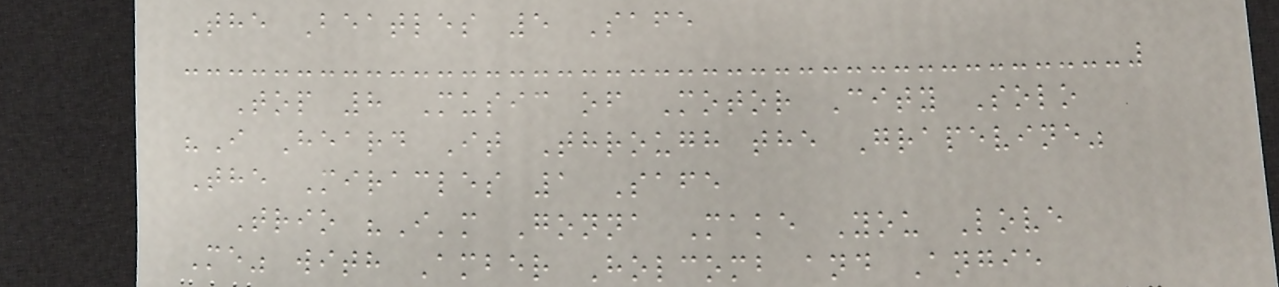The Beatles 5 Safe
Top 8 Music of Motor City Solo
"I Heard It Through the Grapevine"
The Miracles 1 Safe
Trio "I'm Gonna Make You Love
Me" with Amber Holcomb and Angie
